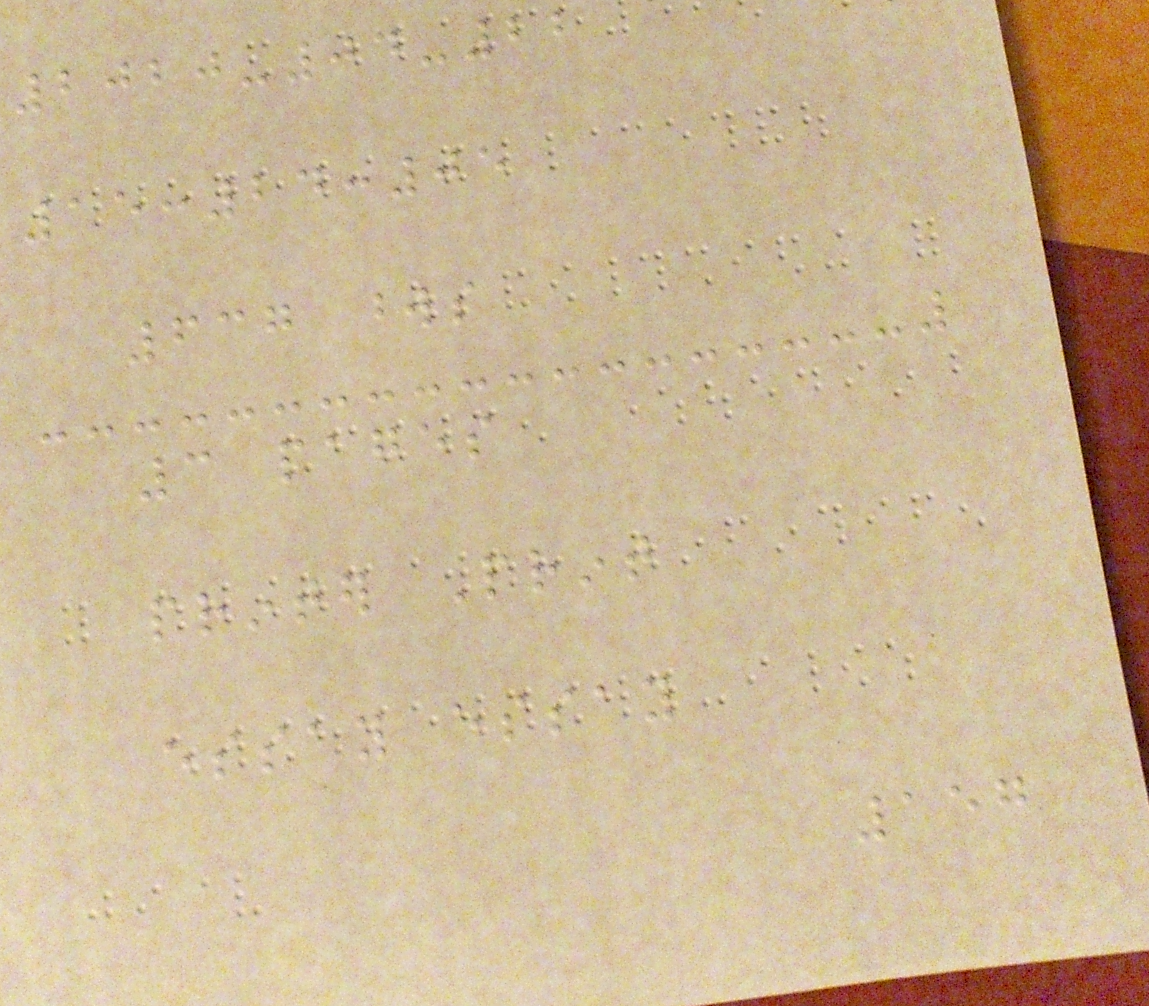2020-04-22
15:24:05
637 words
3 pages
printer Print
essay essay
157
